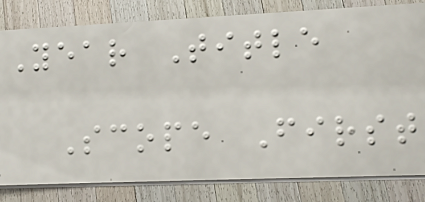Year Title
Scope First
